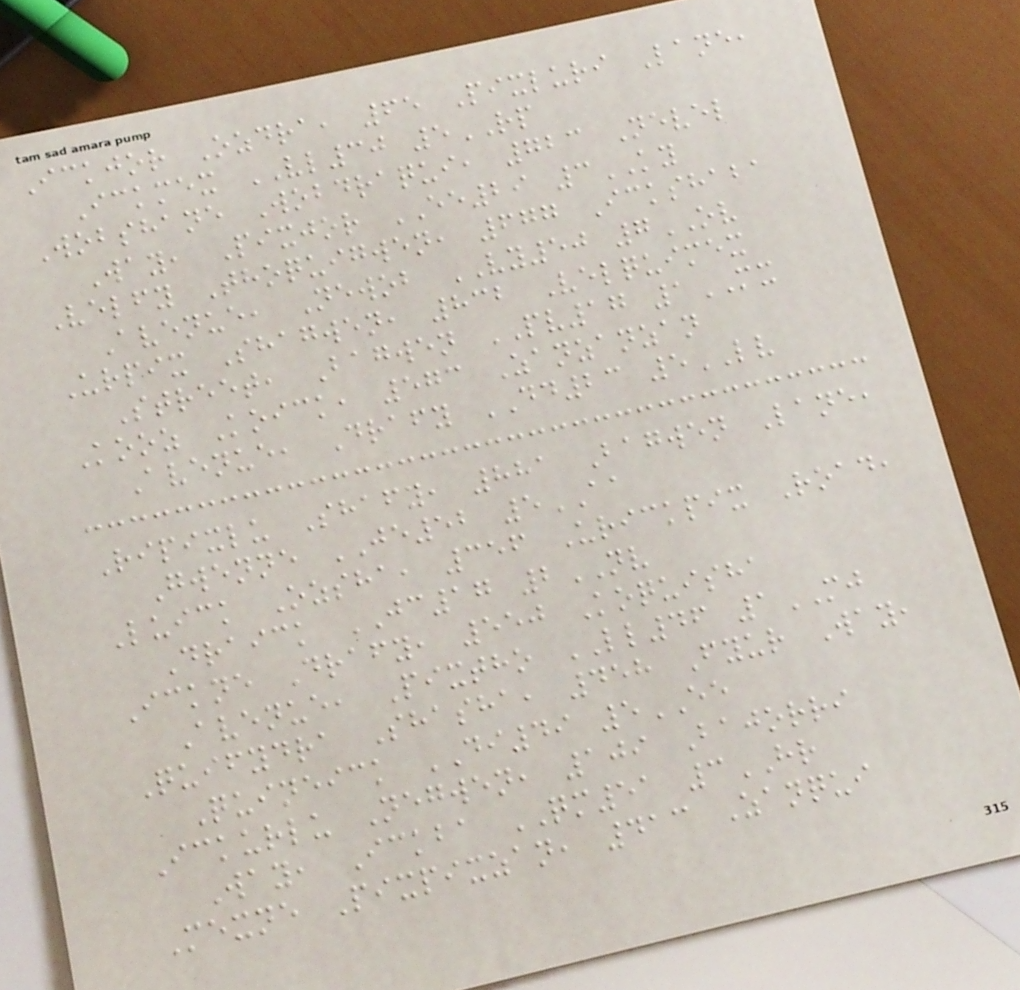Ickjor Ozdra, 65 Pixluri Lane,
Ickmex VL30 5RP
Wobshane Wobdraqui, 723 Nevel
Way, Pixjor EE29 3KY
Velfy Thoquigwen, 677 Ickshaba
Avenue, Newob VY50 7OV
Urpix Shagwen, 832 Velquimex
Street, Bagwen PV17 1MX
Kooz Koick, 573 Zanzanzan
Avenue, Drafy DD23 5LV
Ripixlu Shafy, 881 Bagwen Lane,
Gwenne JE52 5AA
Luick Ozsha, 356 Urickpix Road,
Draick JC17 2NV
Ickne Drafy, 550 Koquisha
Avenue, Pixtho LL46 1MJ
Quifydra Shasha, 458 Fyur Way,
Quineick DI49 5EE
Ickurlu Negwen, 109 Bajorri
Way, Ickba QM51 3HR
Mexne Pixpixzan, 413 Zanqui
